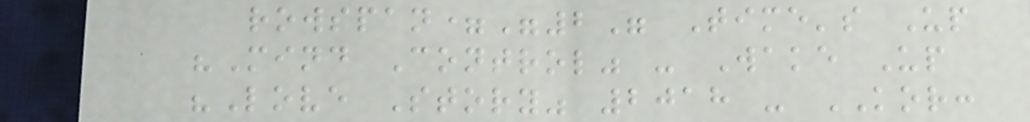rowspan="2" Time's Up
"Mind Control" - Wake Up
"Love Story" 2018 - KOR:
